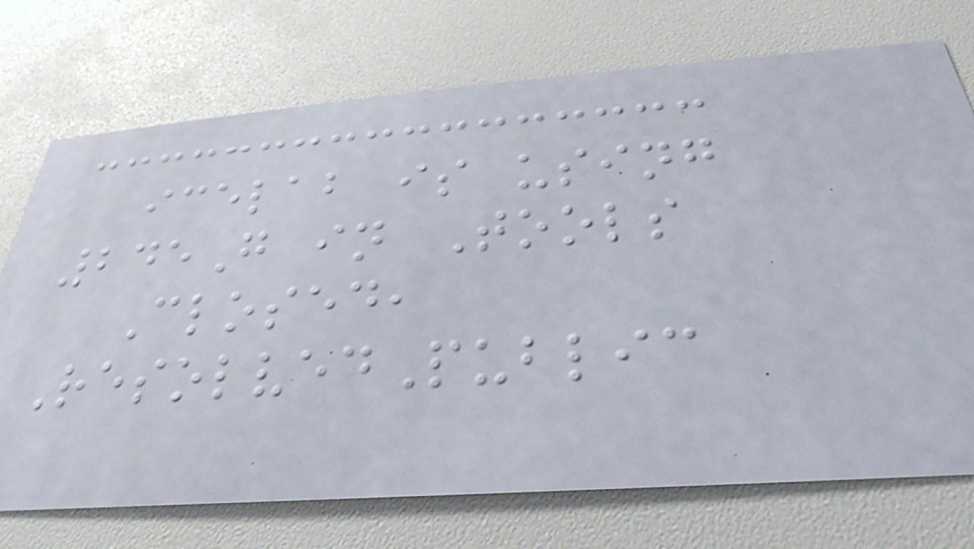icelab is using
245G in Tools
Closed,
ResolvedPublic
